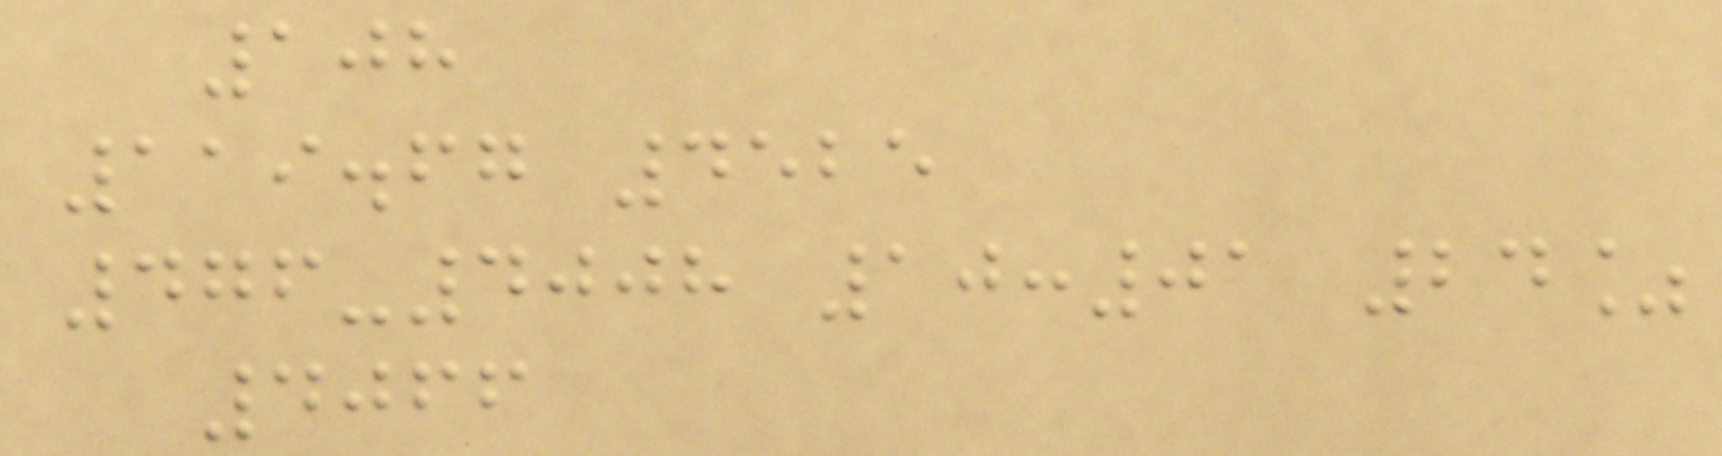108
119.67 4525
476-4008 10:01 24%
4066
